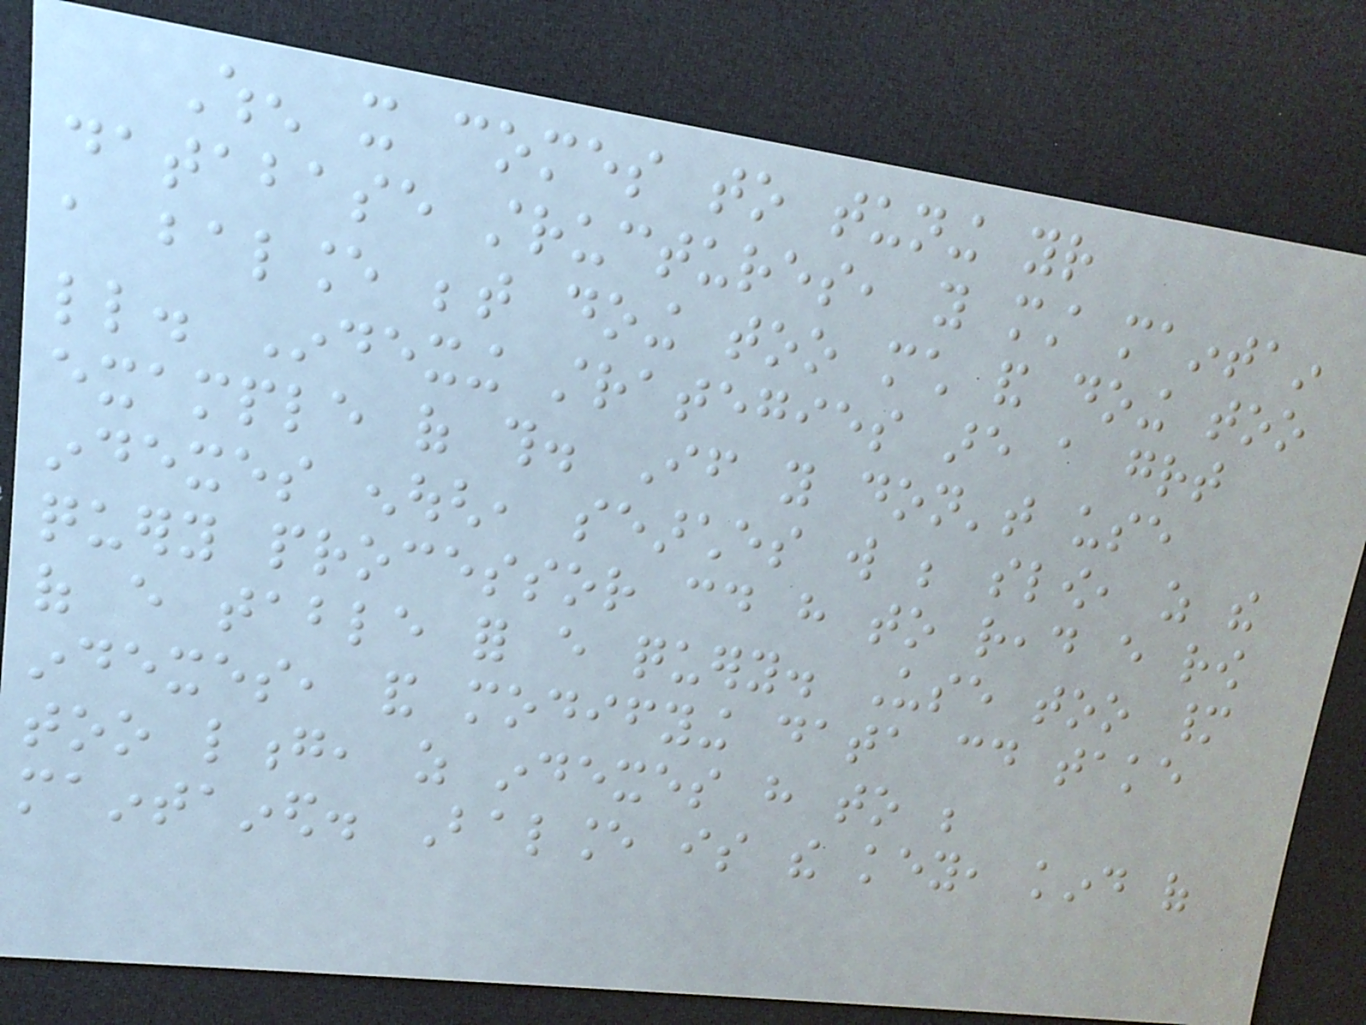When it comes to tuning your
database structures, you must maintain
a balance between doing too much and doing too
little. Indexing strategies are a great
example of this. If you don't use
indexes enough, searches will be slow, as the
query processor could have to read every row
of every table for every query. Use too many
indexes, and modifying data could take
too long, as indexes have to be
maintained. Balance is the key, kind of
